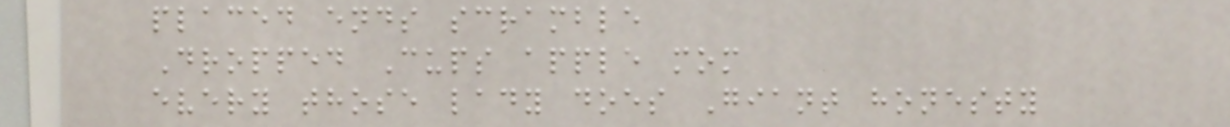placed ends scramble
Dropped Cups apple mom
every those lady does Giant honesty
